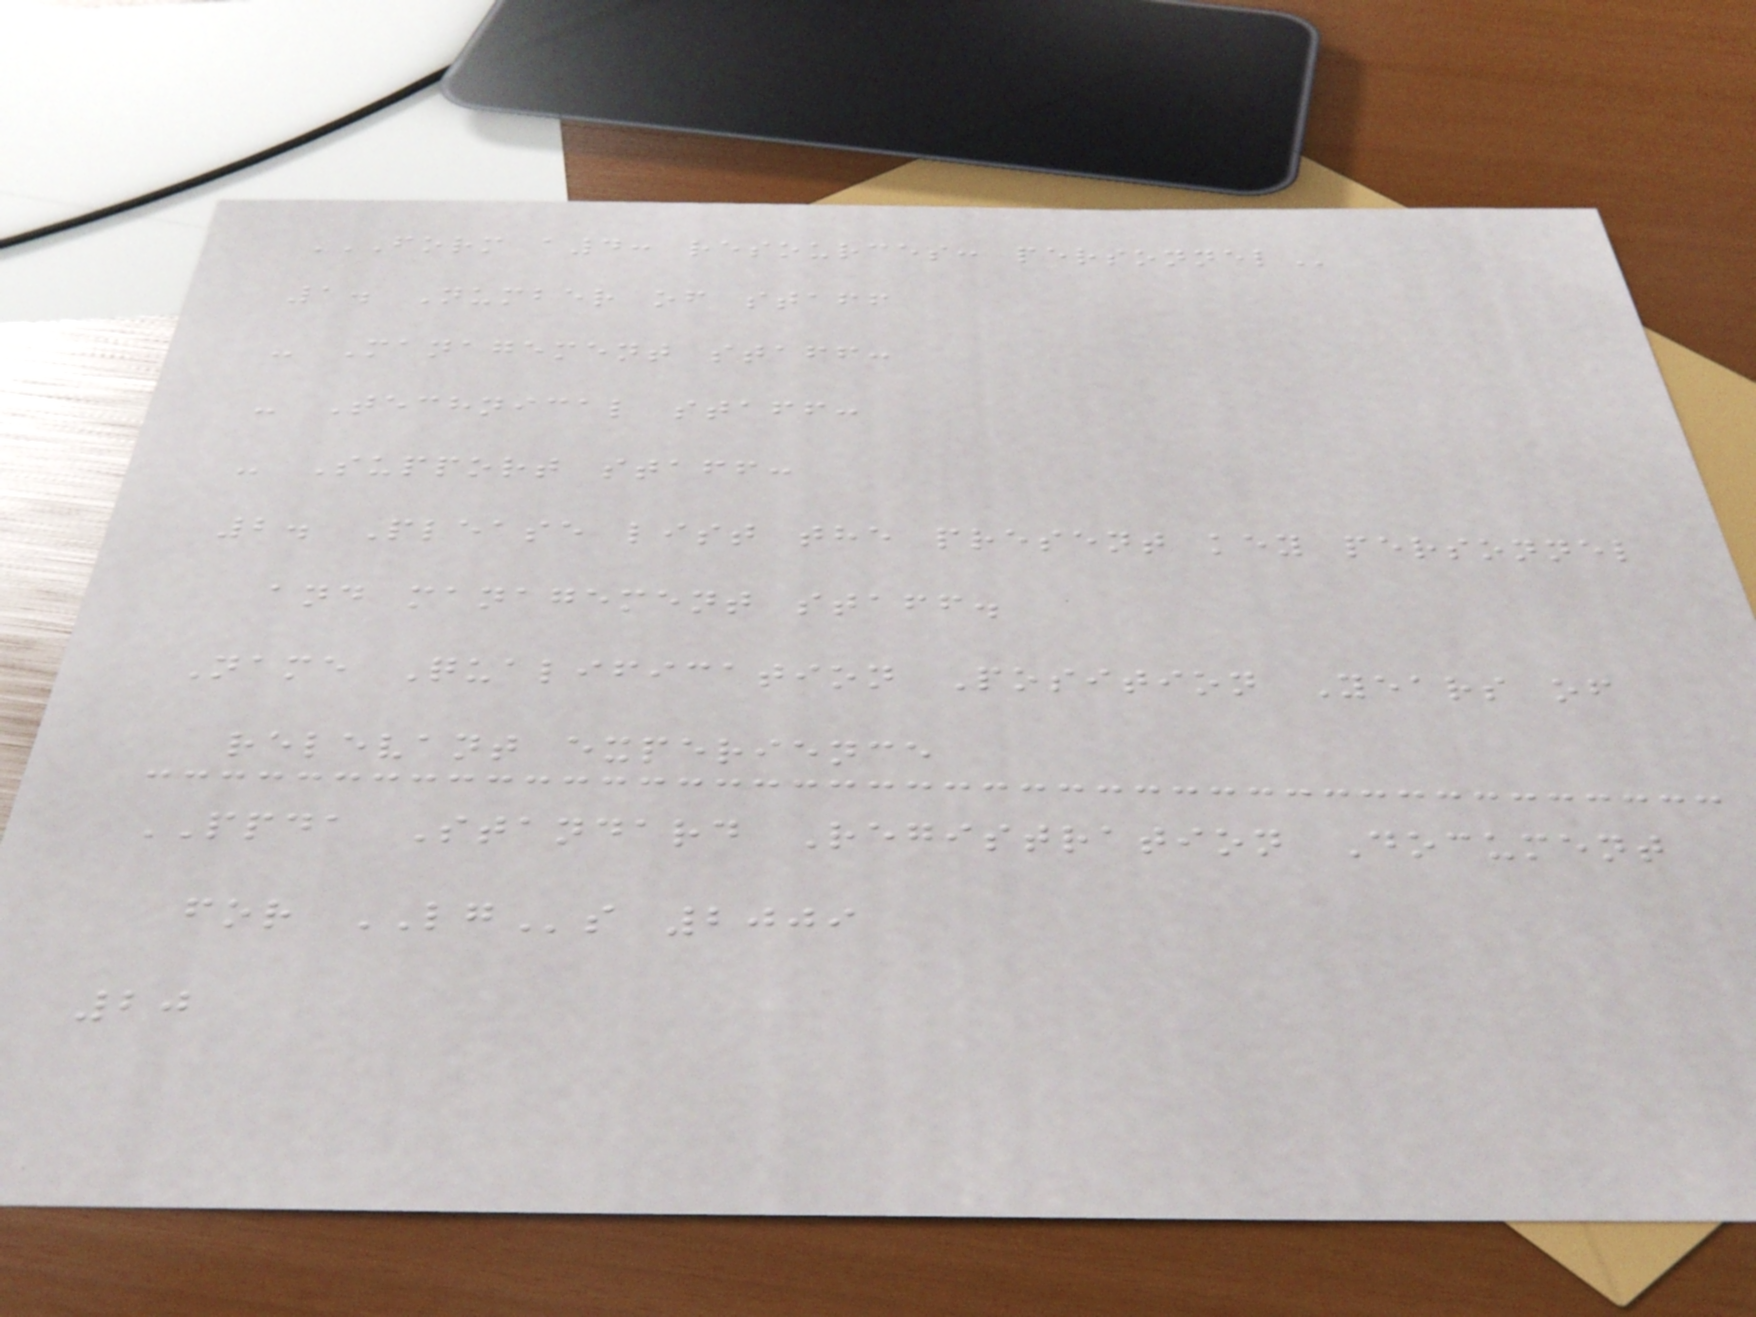FORM A4: RESOURCES: PERSONNEL
1. Number of staff
- Management staff:
- Technical staff:
- Support staff:
2. Please list the present key personnel
and management staff.
Name Qualification Position Years of
relevant experience
PPDA Standard Registration Document
for LGs 2009
20
